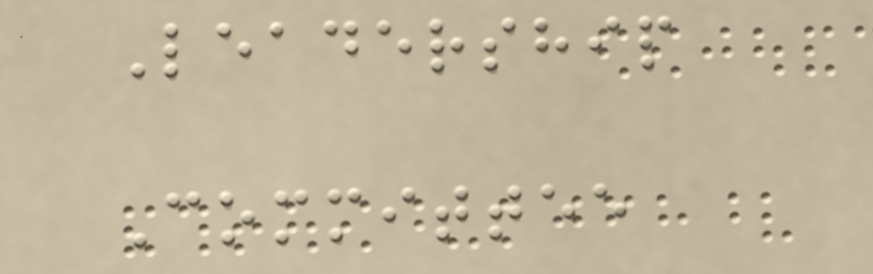Leadership
Committee
